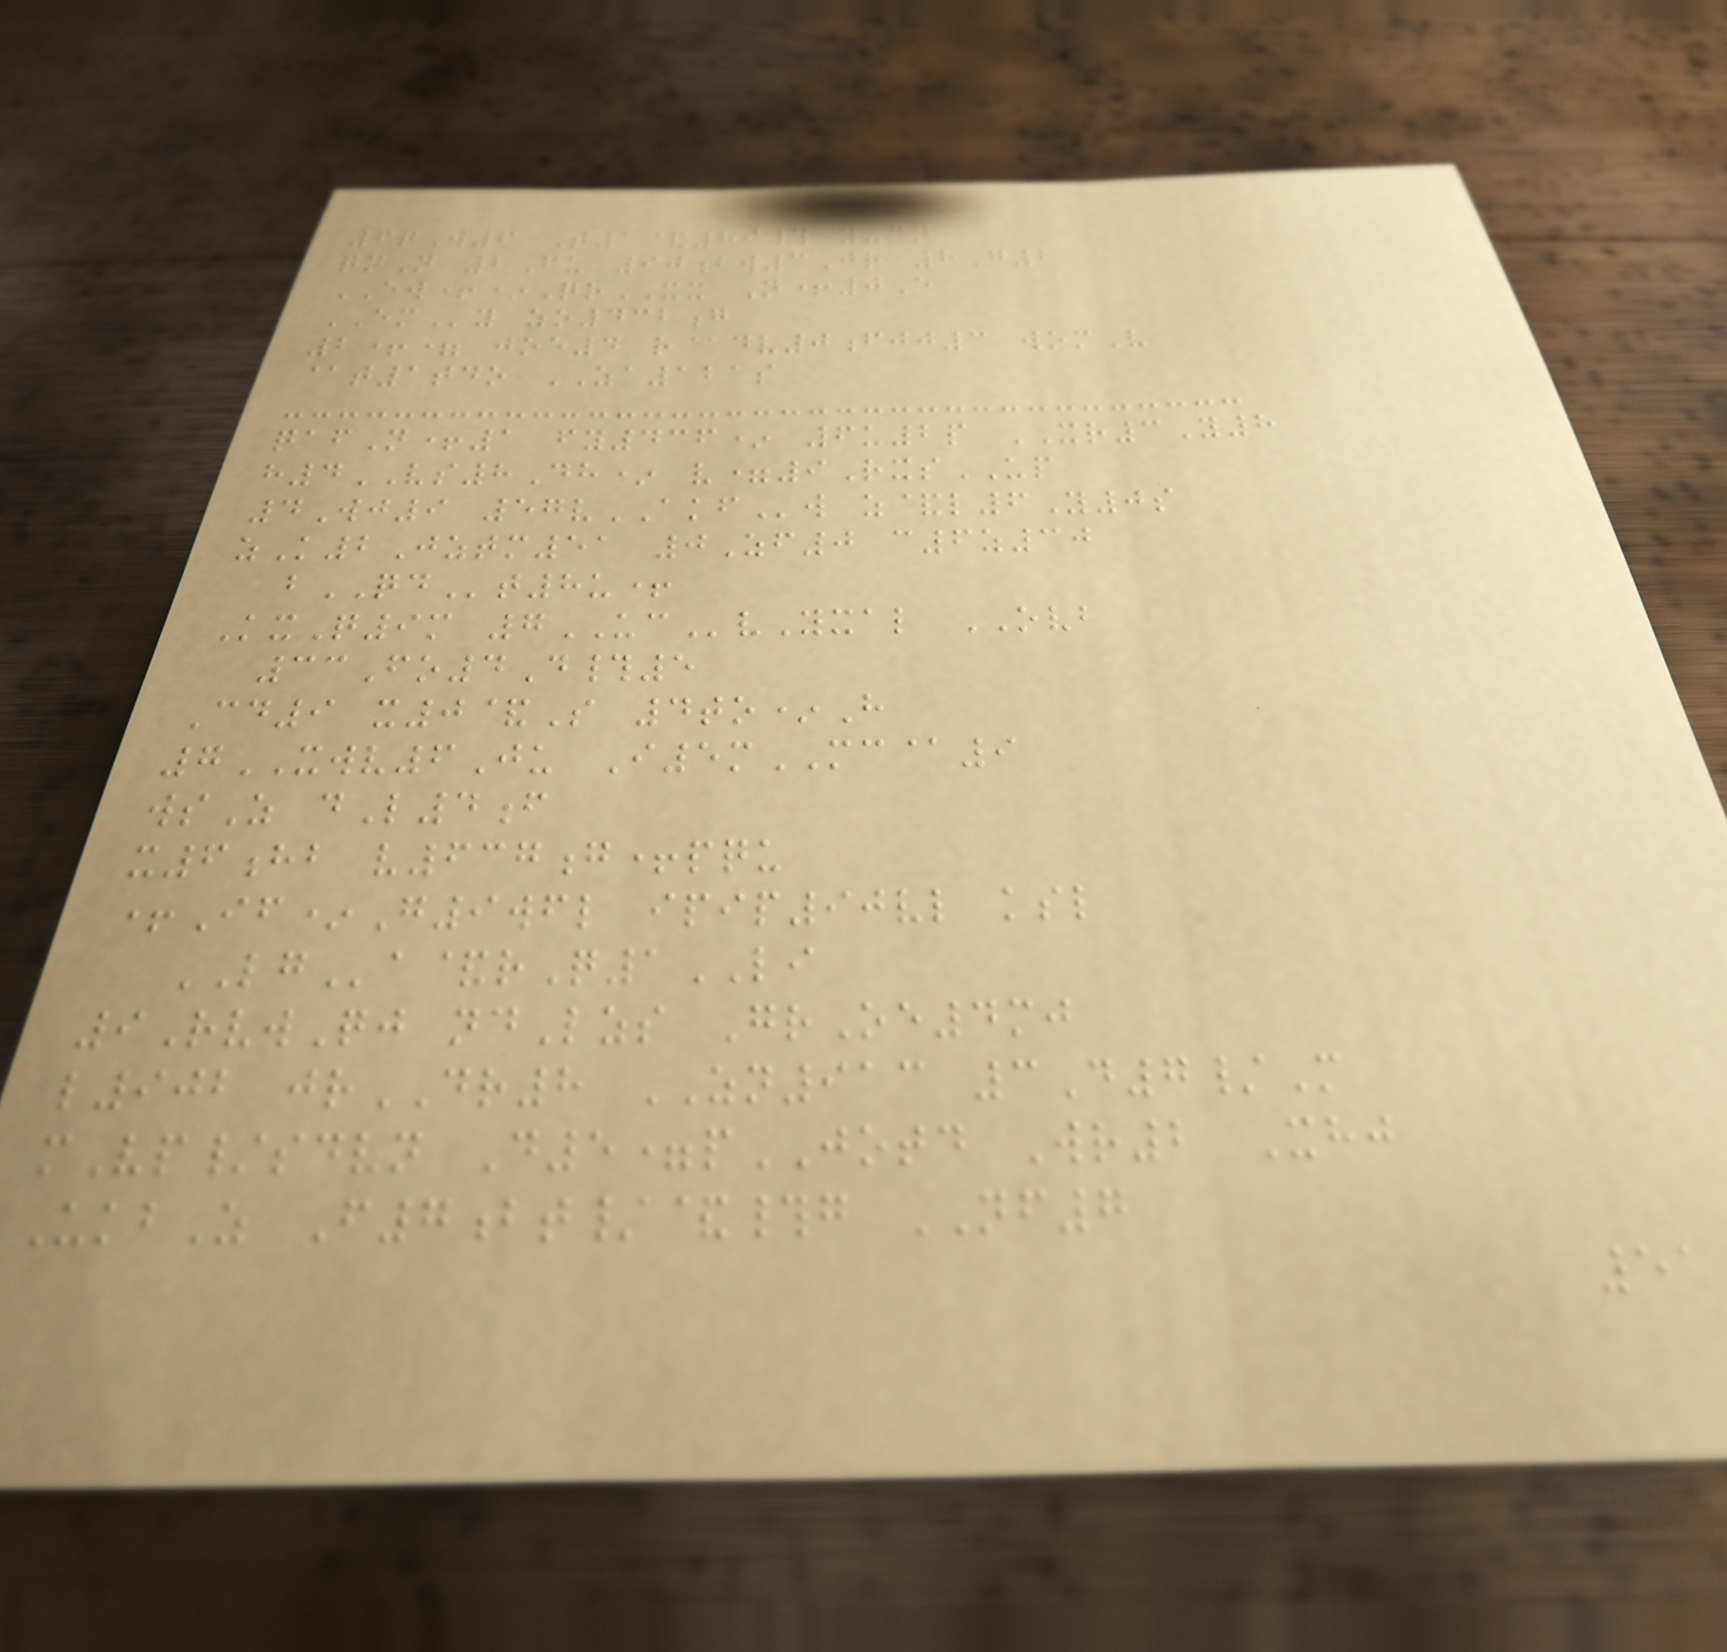6qW6 T1&89# y-cn
qnN 2Fu 90bw3Jr 8G2
EW+*QrXX N+0E
EMy zo432g
2+= joe4 r@dv0fjj3 womV
@t1tdo ZA121s
qafN+1 fy436* 6u2p XR3Y8
h4VS8Dh* v=9RxsUP
4Wj9 57vAKFw z&l6Y0s
zK2Jztm51 0Zf0 c6z30
bQDt8u+
KxQ9m 7UCvYxal OVB
33Fo4D#5
Cd9 x0&S 4to*H
7XWV6Ju I5mMC@9
wsZ dL4f
x6hb v637g+pqu
+If*G9wfl ipip90vl ksl
LGa&rQ1LI
9RvwQj ndLzs GrOe4mj
l902 jrDR8 ZN913 3D7/M
mVp/sdvn D5=pJOTD Wr2 Xhj
UkbZ F7bt/&#g NF7
51
